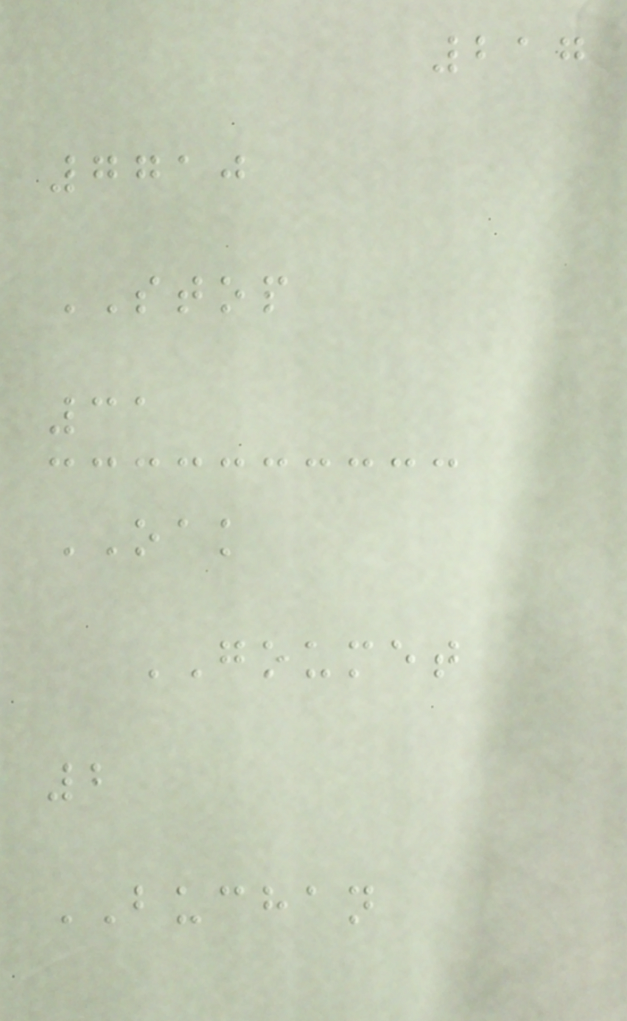217
7710
STOP
31
OAK
GOUMET
2
BUCHAN
